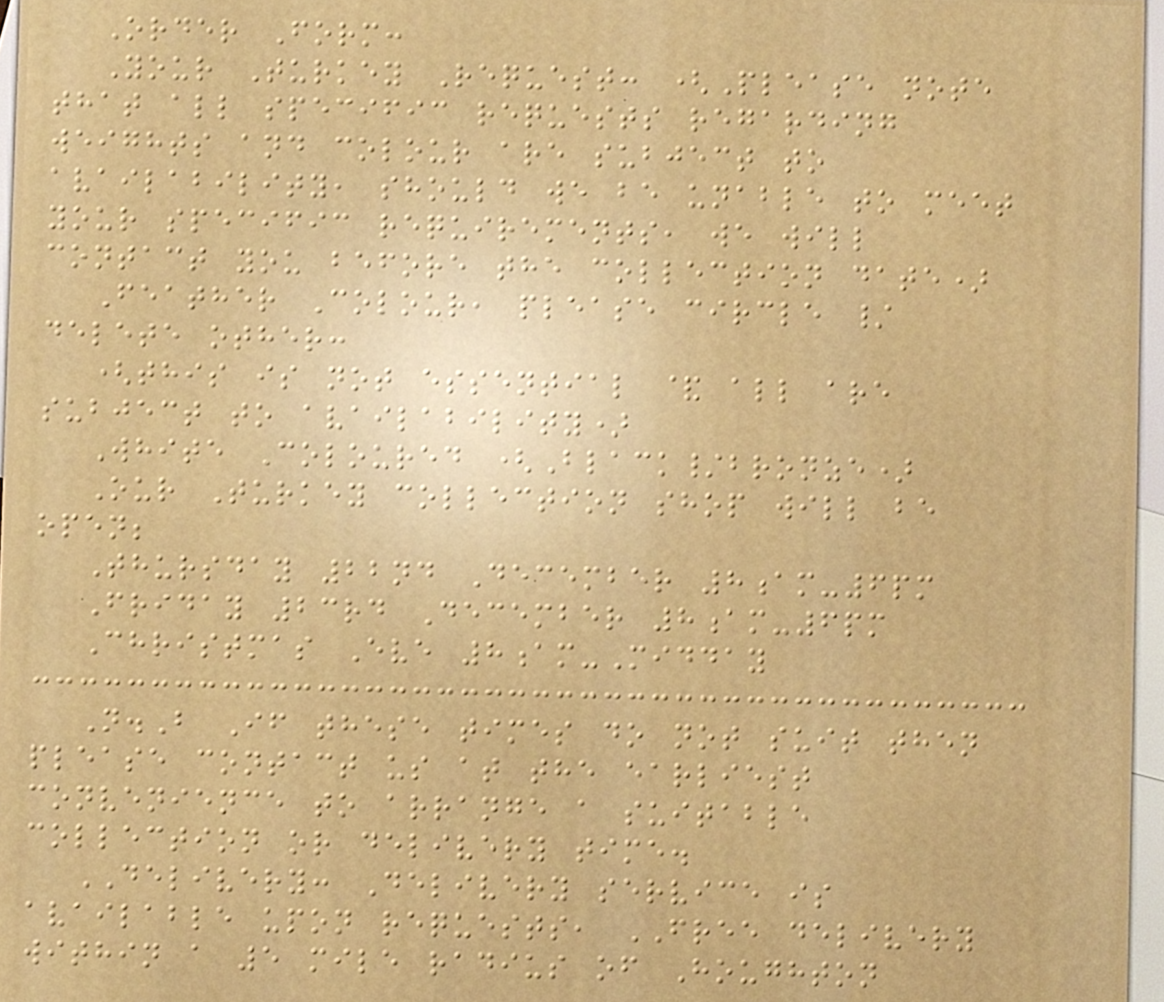Order Form:
Your Turkey Request: (Please note
that all specific requests regarding
weights and colour are subject to
availability, should we be unable to meet
your specific requirements, we will
contact you before the collection date)
Feather Colour, please circle /
delete other:
(this is not essential & all are
subject to availability)
White Coloured (Black/bronze)
Our Turkey collection shop will be
open;
Thursday 22nd December 8am-6pm
Friday 23rd December 8am-6pm
Christmas Eve 8am-Midday
N.B If these times do not suit then
please contact us at the earliest
convenience to arrange a suitable
collection or delivery time.
DELIVERY: Delivery service is
available upon requests, FREE delivery
within a 5 mile radius of Houghton
